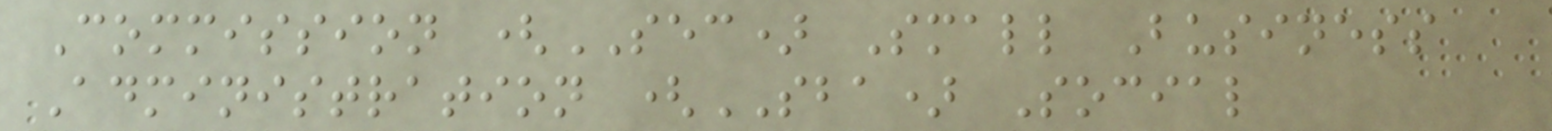Commission (SEC) Small Business
Administration (SBA) Social
